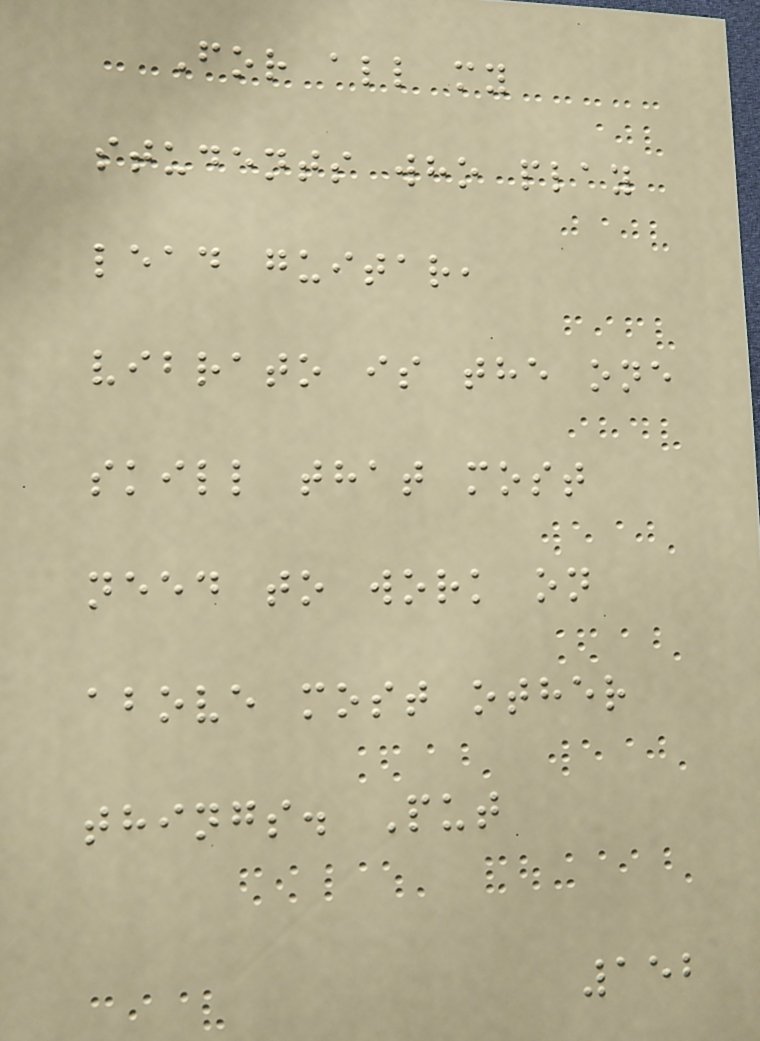For all my
students who play
lead guitar,
vibrato is the one
skill that most
need to work on
above most other
things. Put
152
